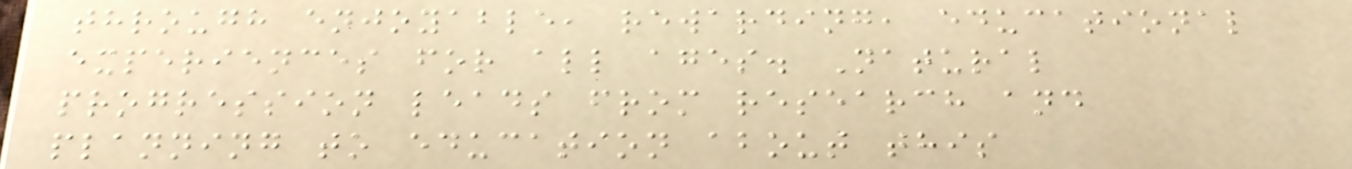through enjoyable, rewarding, educational
experiences for all ages. Natural
progression leads from research and
planning to education about this
